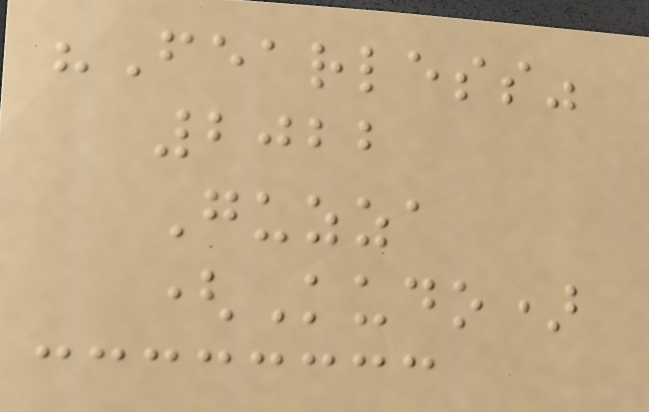"Fearless"
2022
Guzza
(Kudo)
